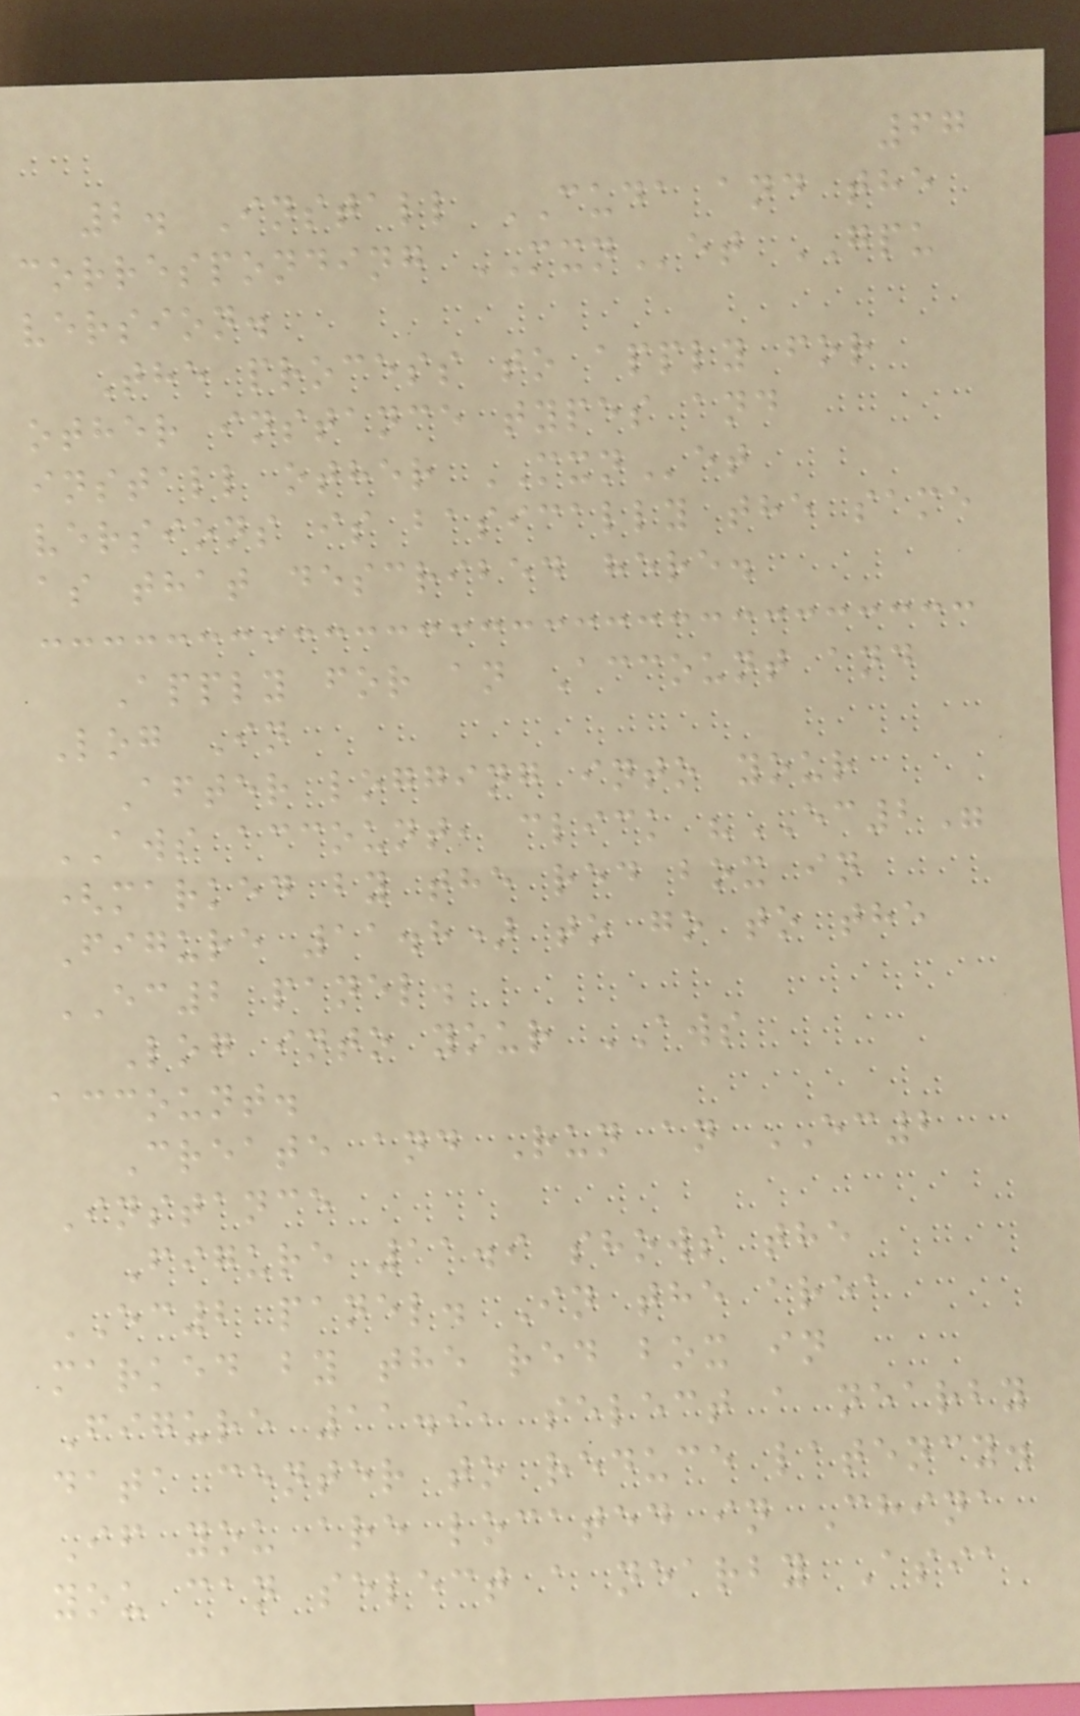67
2. Install CUDA and the
corresponding MXNet GPU
version.
The process to apply for
other instance types and
install other MXNet
versions is basically the same
as that described here.
Apply for an Account and
Log In
After logging into your
AWS account, click "EC2"
(marked by the red box in
Figure 11.8) to go to the
EC2 panel.
Log into your AWS
account.
Create and Run an EC2
Instance
Figure 11.9 shows the
EC2 panel. In the area
marked by the red box in
Figure 11.9, select a nearby
data center to reduce latency.
If you are located in China
you can select a nearby Asia
